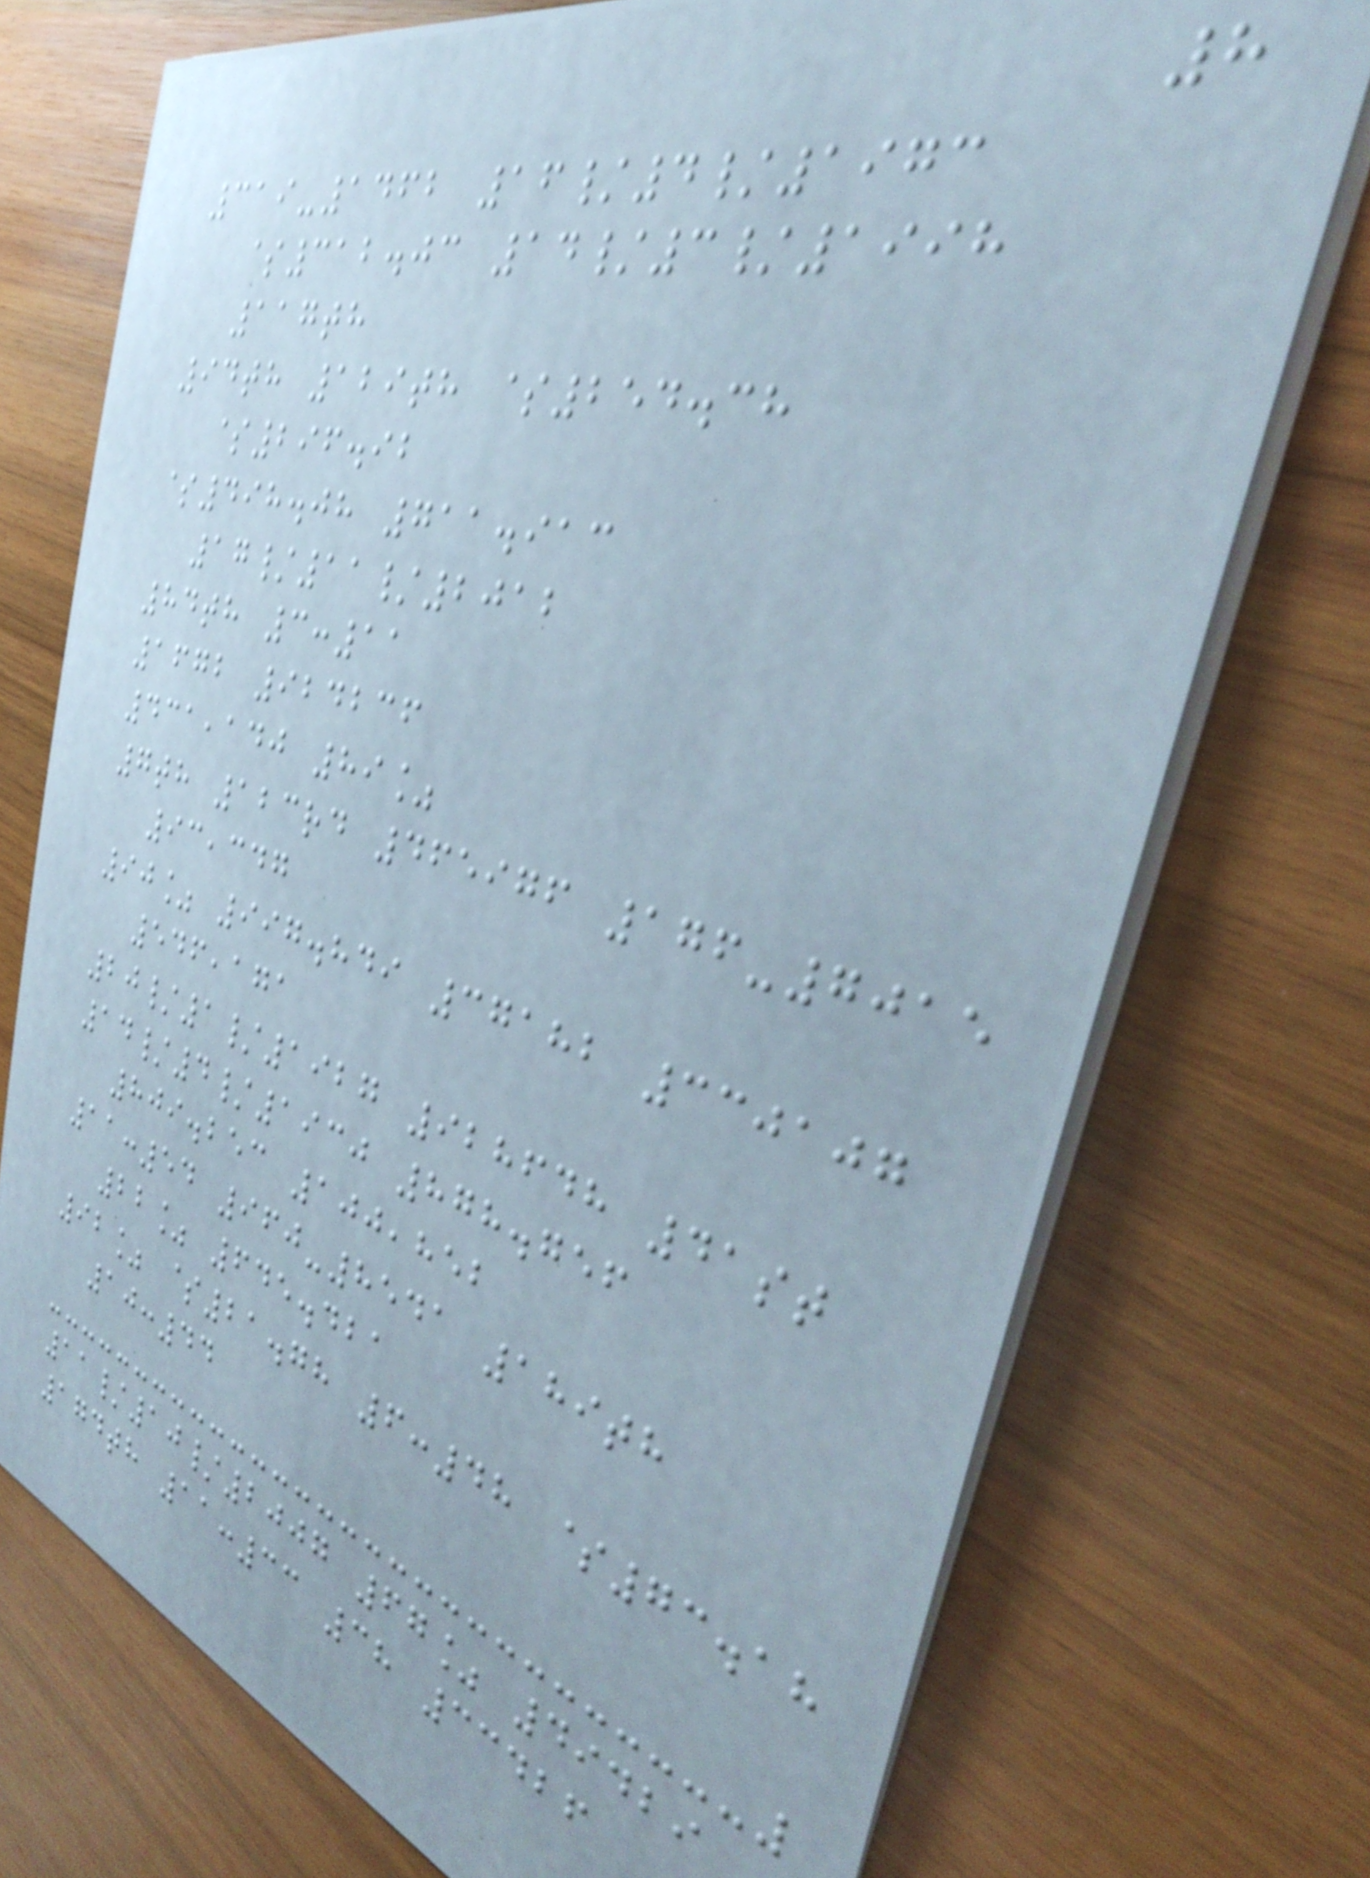8
319-1462 16/4/1973
$312.03 14/3/1998
117th
94th 129th $254.38
$296.92
$498.08 711.913
17/11/2012
84th 3:11
1672 924236
431,140 89%
7th 123rd 465976 176-7015
93,347
90% 997.849 37182 330107
546,171
20/1/1927 928648 41st
14/4/1930 878.756
809.253 100,852
11:54 960-8541 189th
22% 645.421
92% $21.78 6:48 $73.18
10:44
11/10/2007 67% 49429
174th 11:33 38 33426
